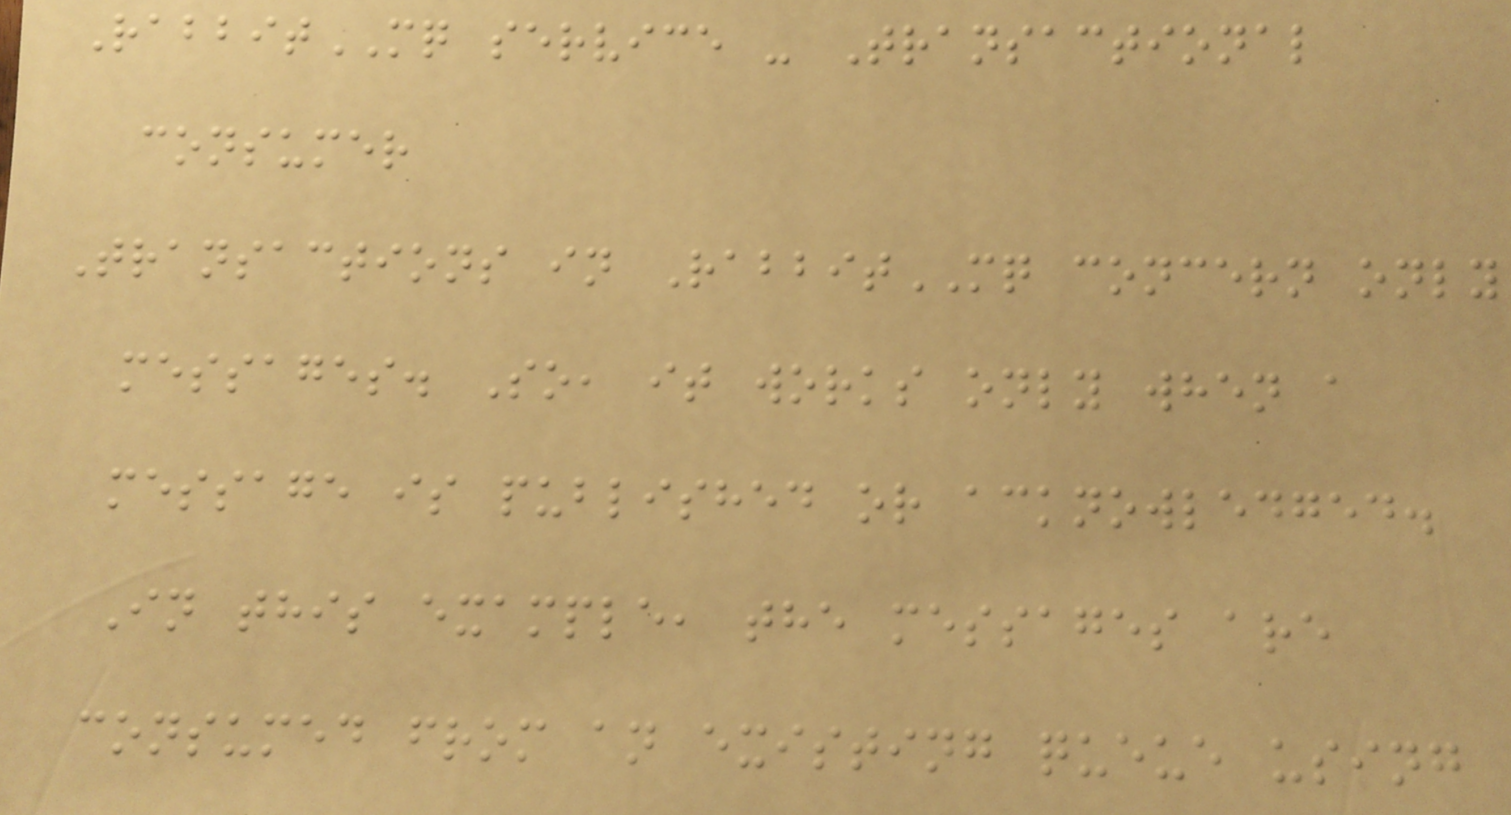RabbitMQ service - Transactional
consumer
Transactions in RabbitMQ concern only
messages. So, it works only when a
message is published or acknowledged.
In this example, the messages are
consumed from an existing queue using
